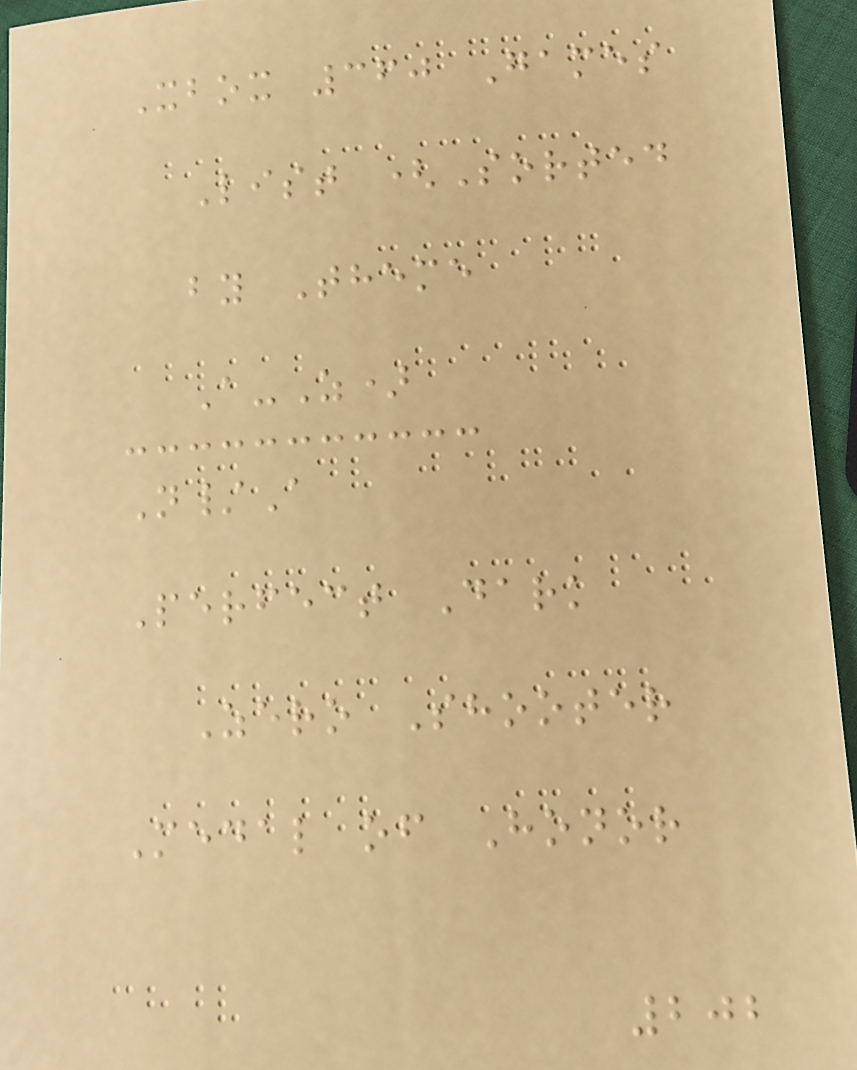Xbox 360 Games
List (Sorted
by Theme
A-Z)
N/A
Perfect Dark
Zero Shooter
Medal of Honor
202
